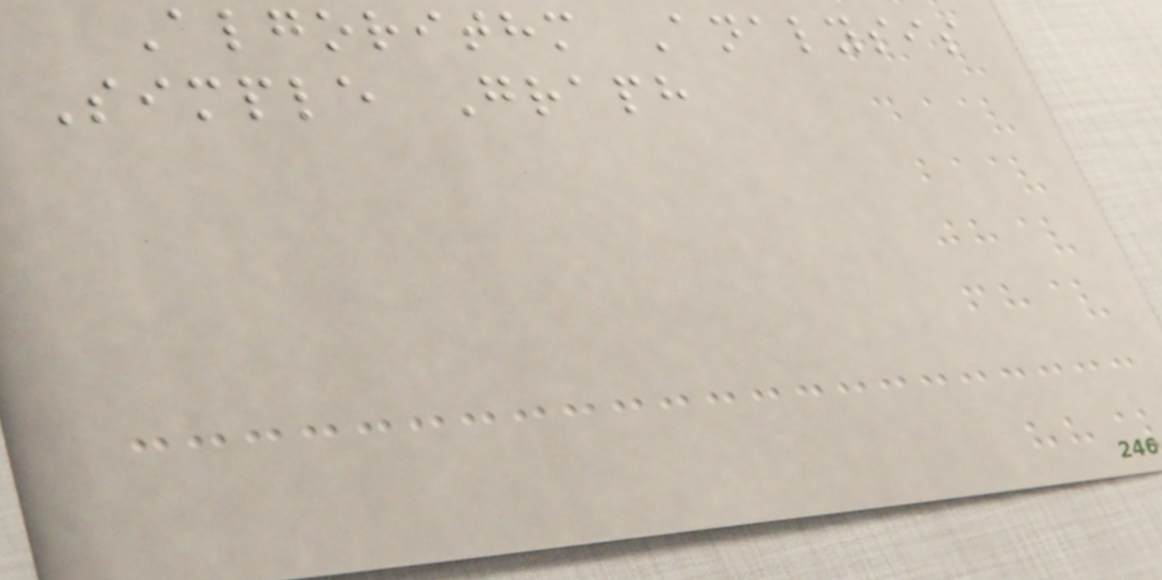Algorithm Analysis
Simple Graph
